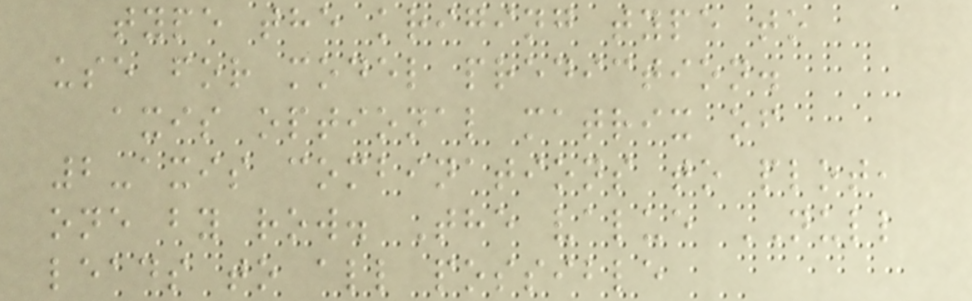type the kriging type to
use for model prediction.
axis optional matrix of
2-axis combinations to plot,
one by row. The value NULL
leads to all possible
